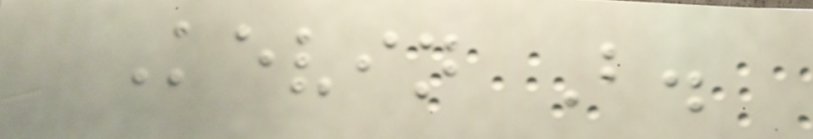Kevin B.
